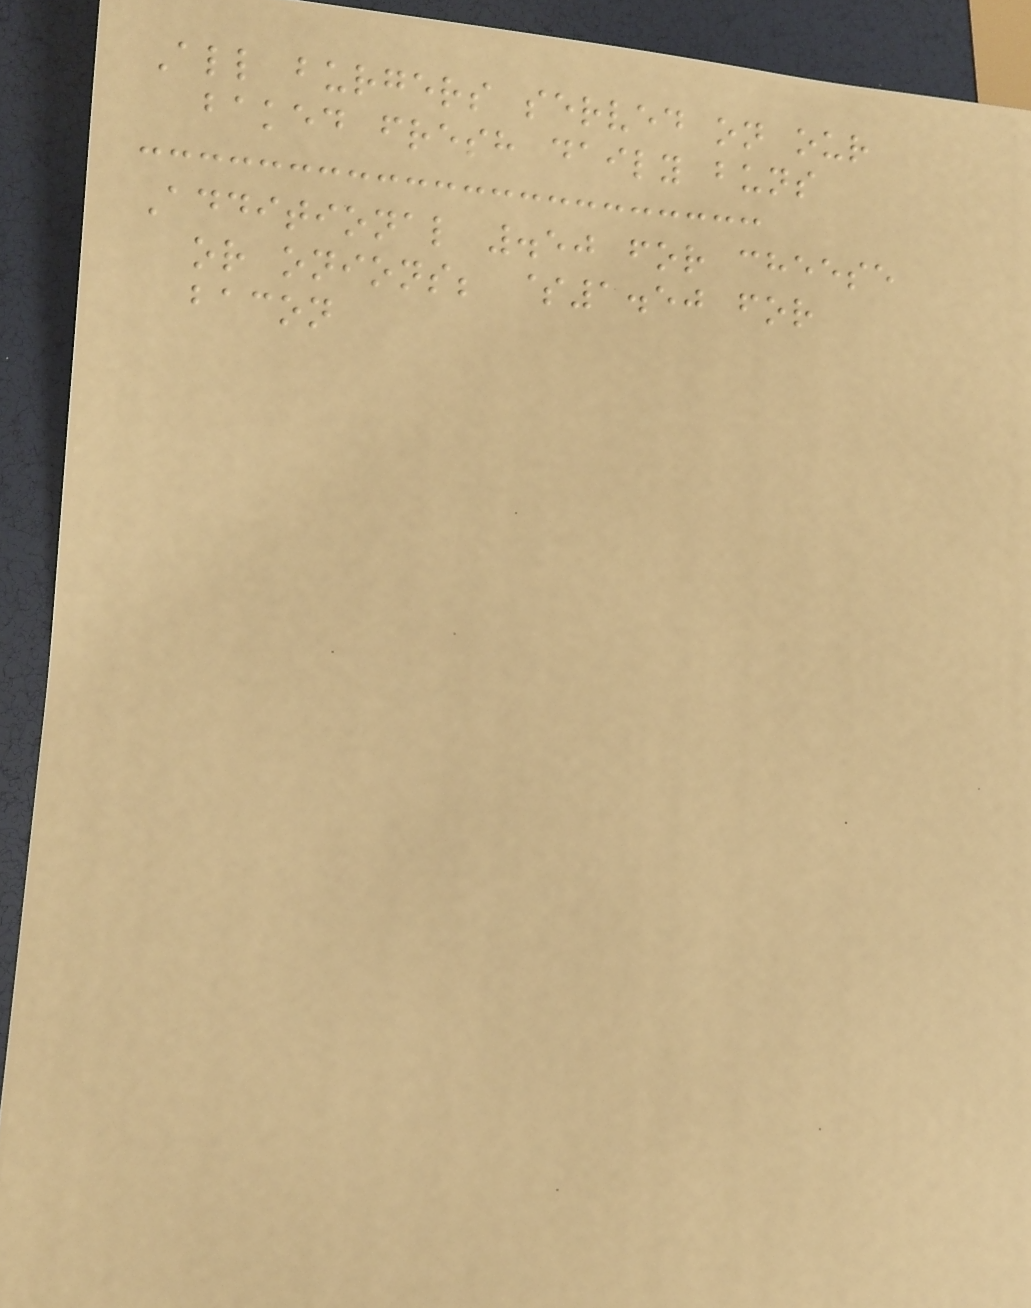All burgers served on our
baked fresh daily buns
Additional .50 for cheese
or onions; $1.50 for
bacon
